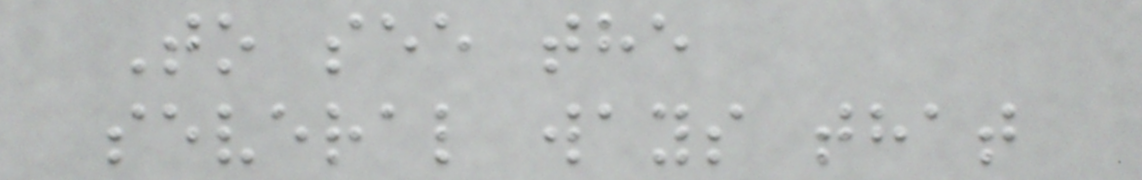To see the
several ways that
